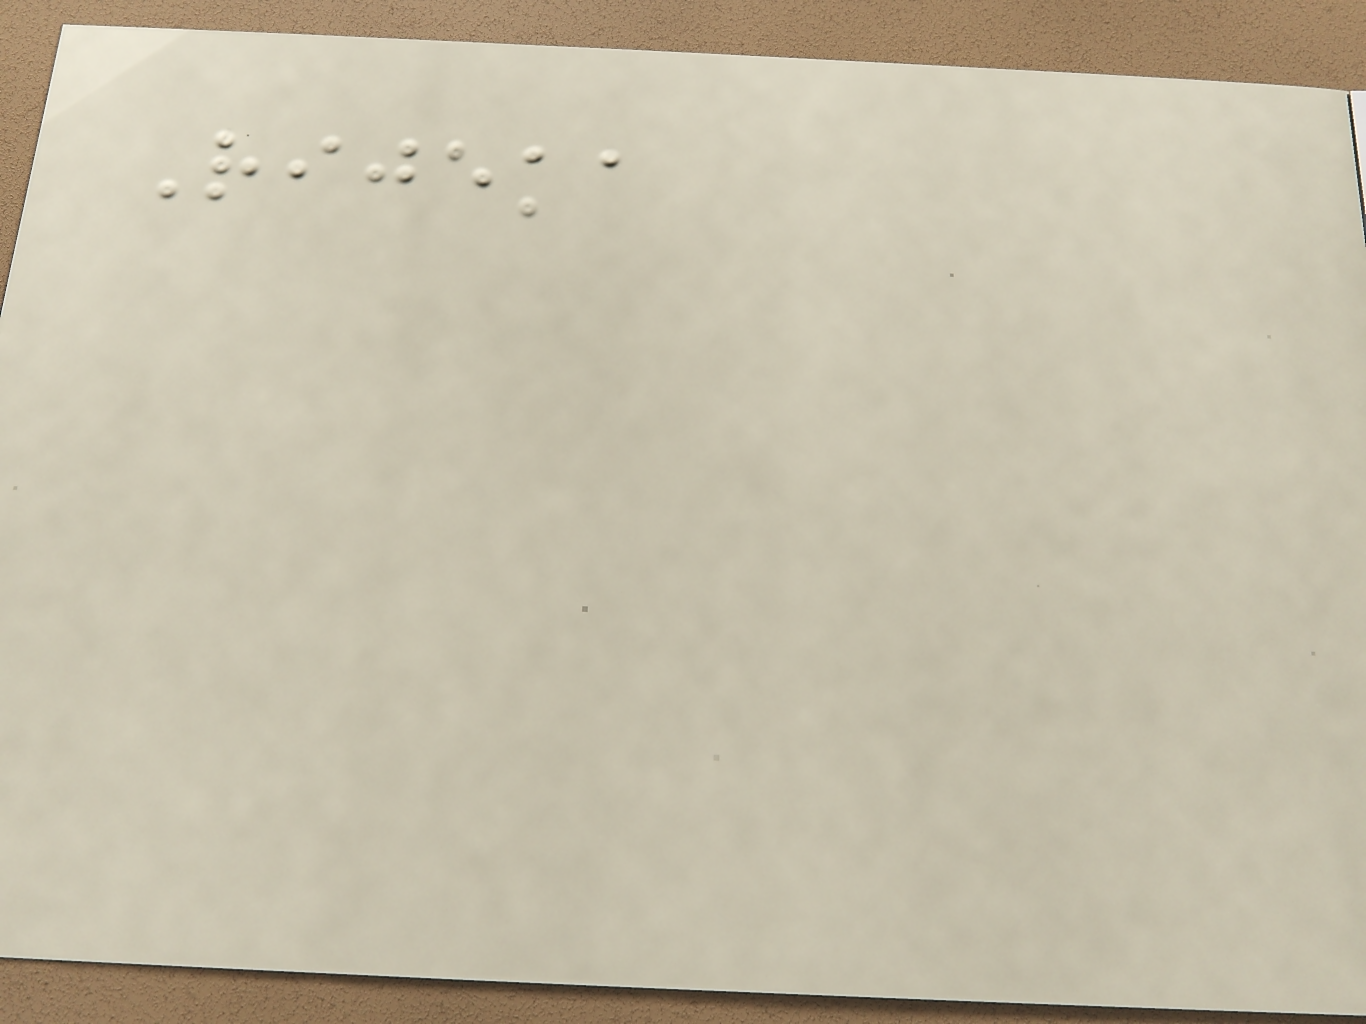Rijeka
